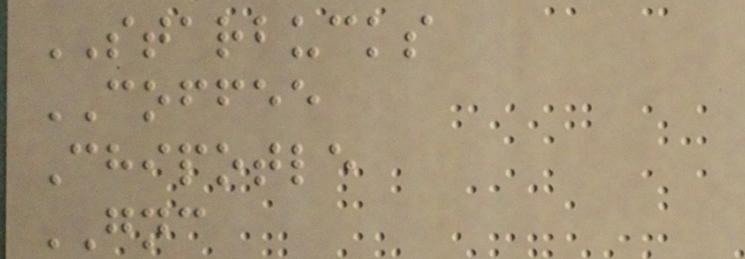STARBUCKS
COFFEE
Chipotle
GNC
